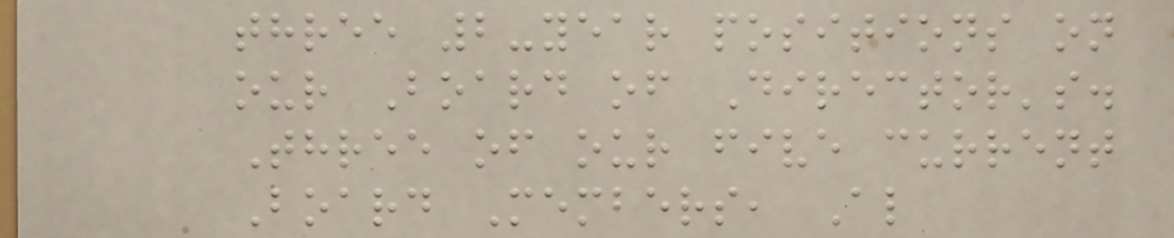three 2-year positions on
our Board of Director's.
Three of our five current
Board Members, Al
